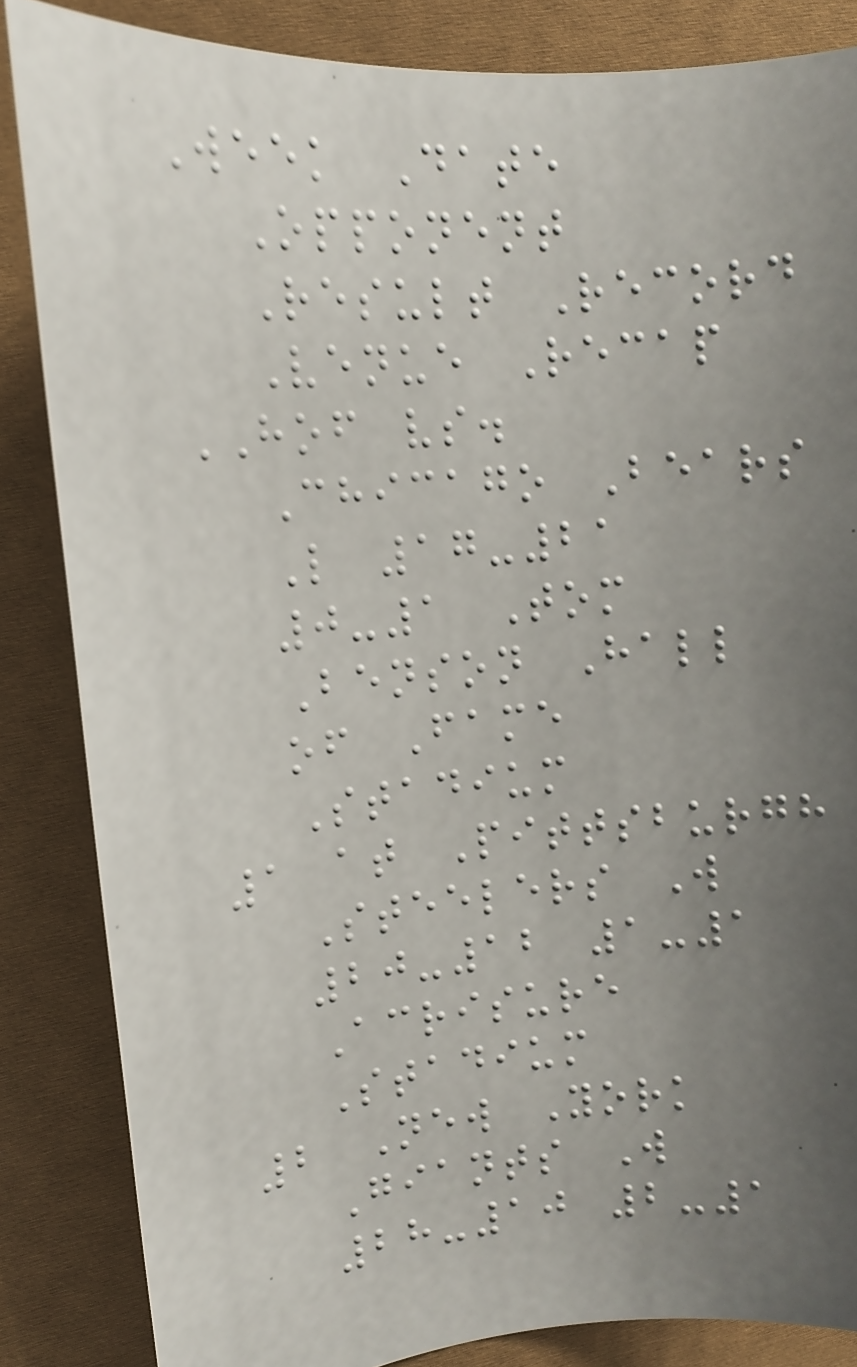Week Date
Opponent
Result Record
Venue Recap
HOF vs.
Chicago Bears
L 17-21
0-1 Tom
Benson Hall
of Fame
Stadium
1 at Pittsburgh
Steelers W
20-12 1-1
Acrisure
Stadium
2 New York
Giants W
28-10 2-1
